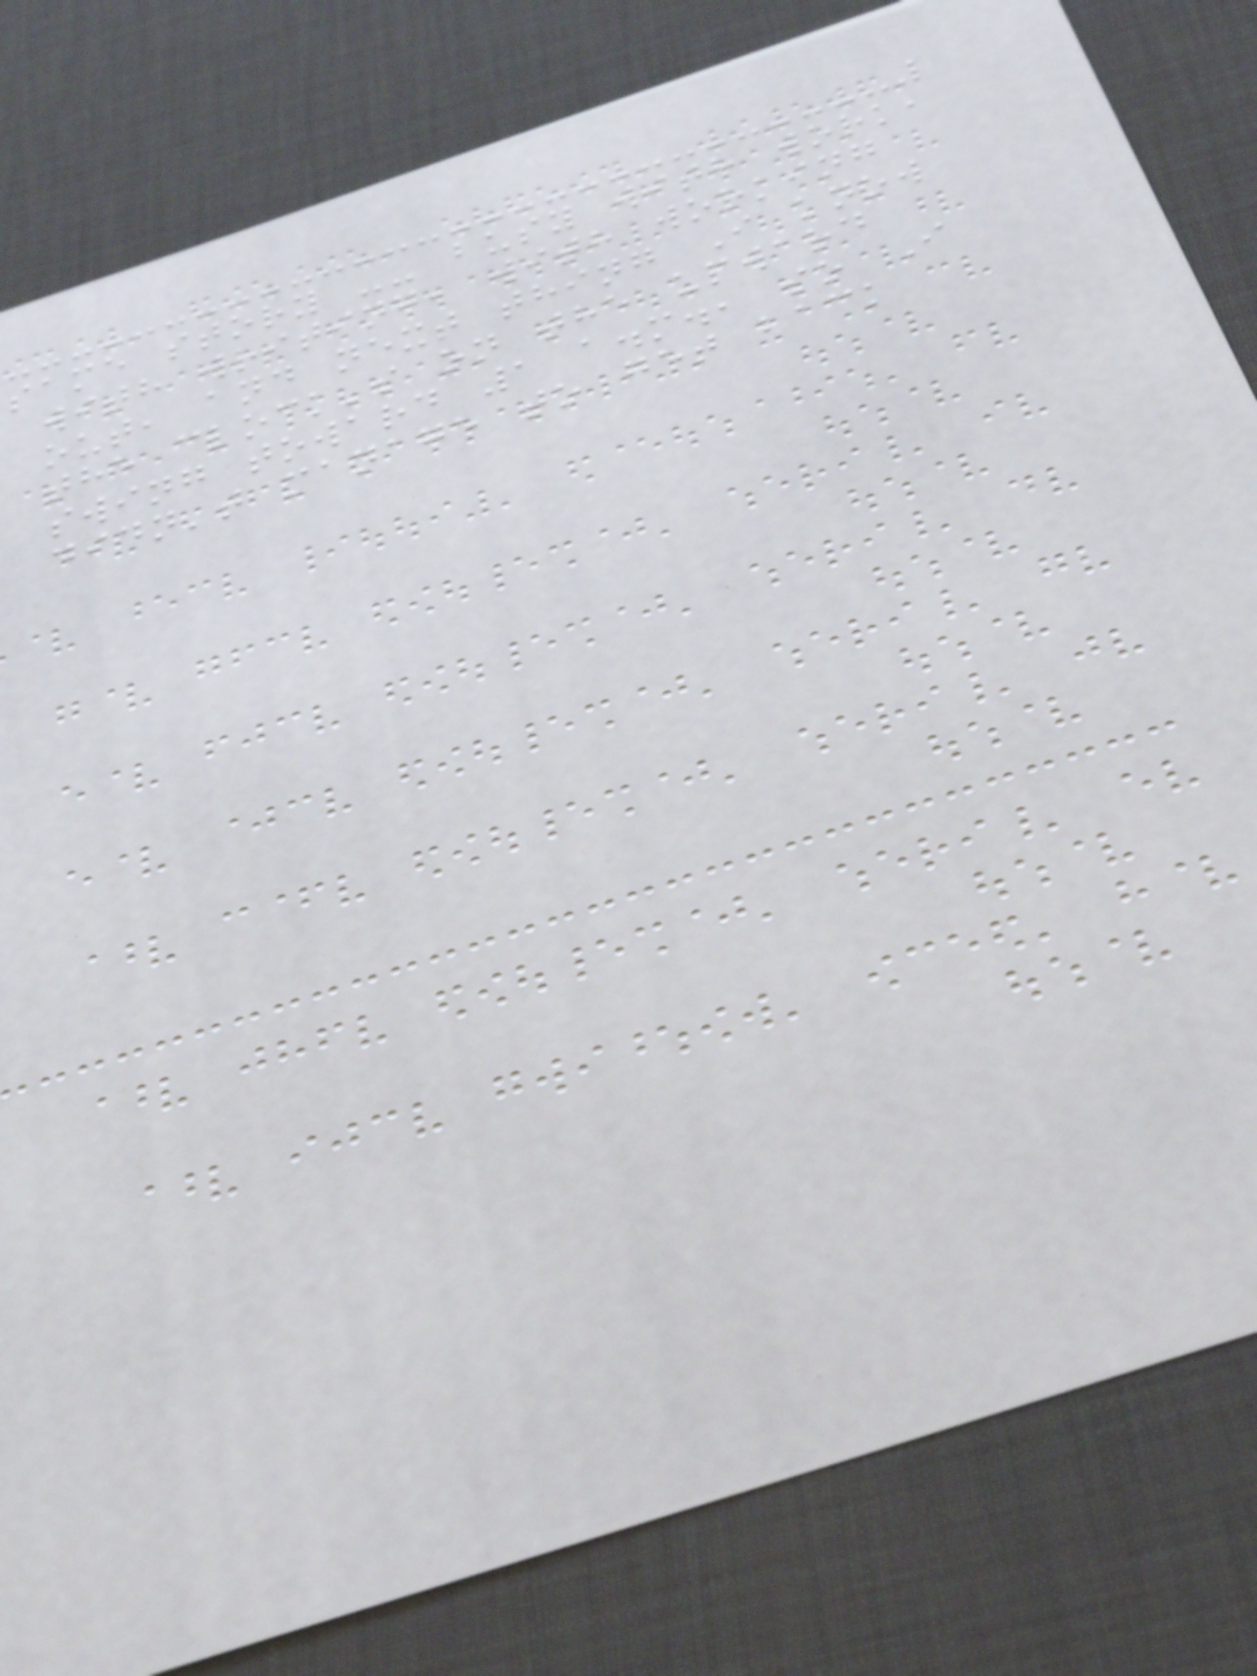same story -- busy with work,
with writing, with working
out, and next thing I know
the clock's on the upward
swing toward 1 a.m., so I
didn't manage to get back
